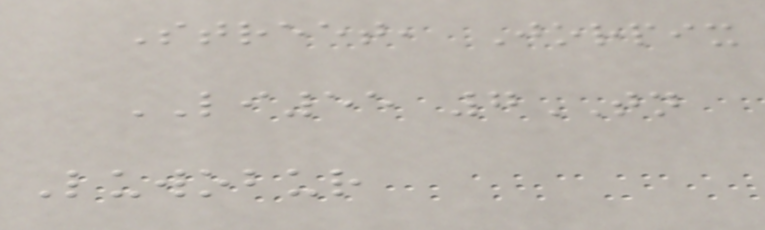Street, Jorpix
LI55 7TN
Luwobur
